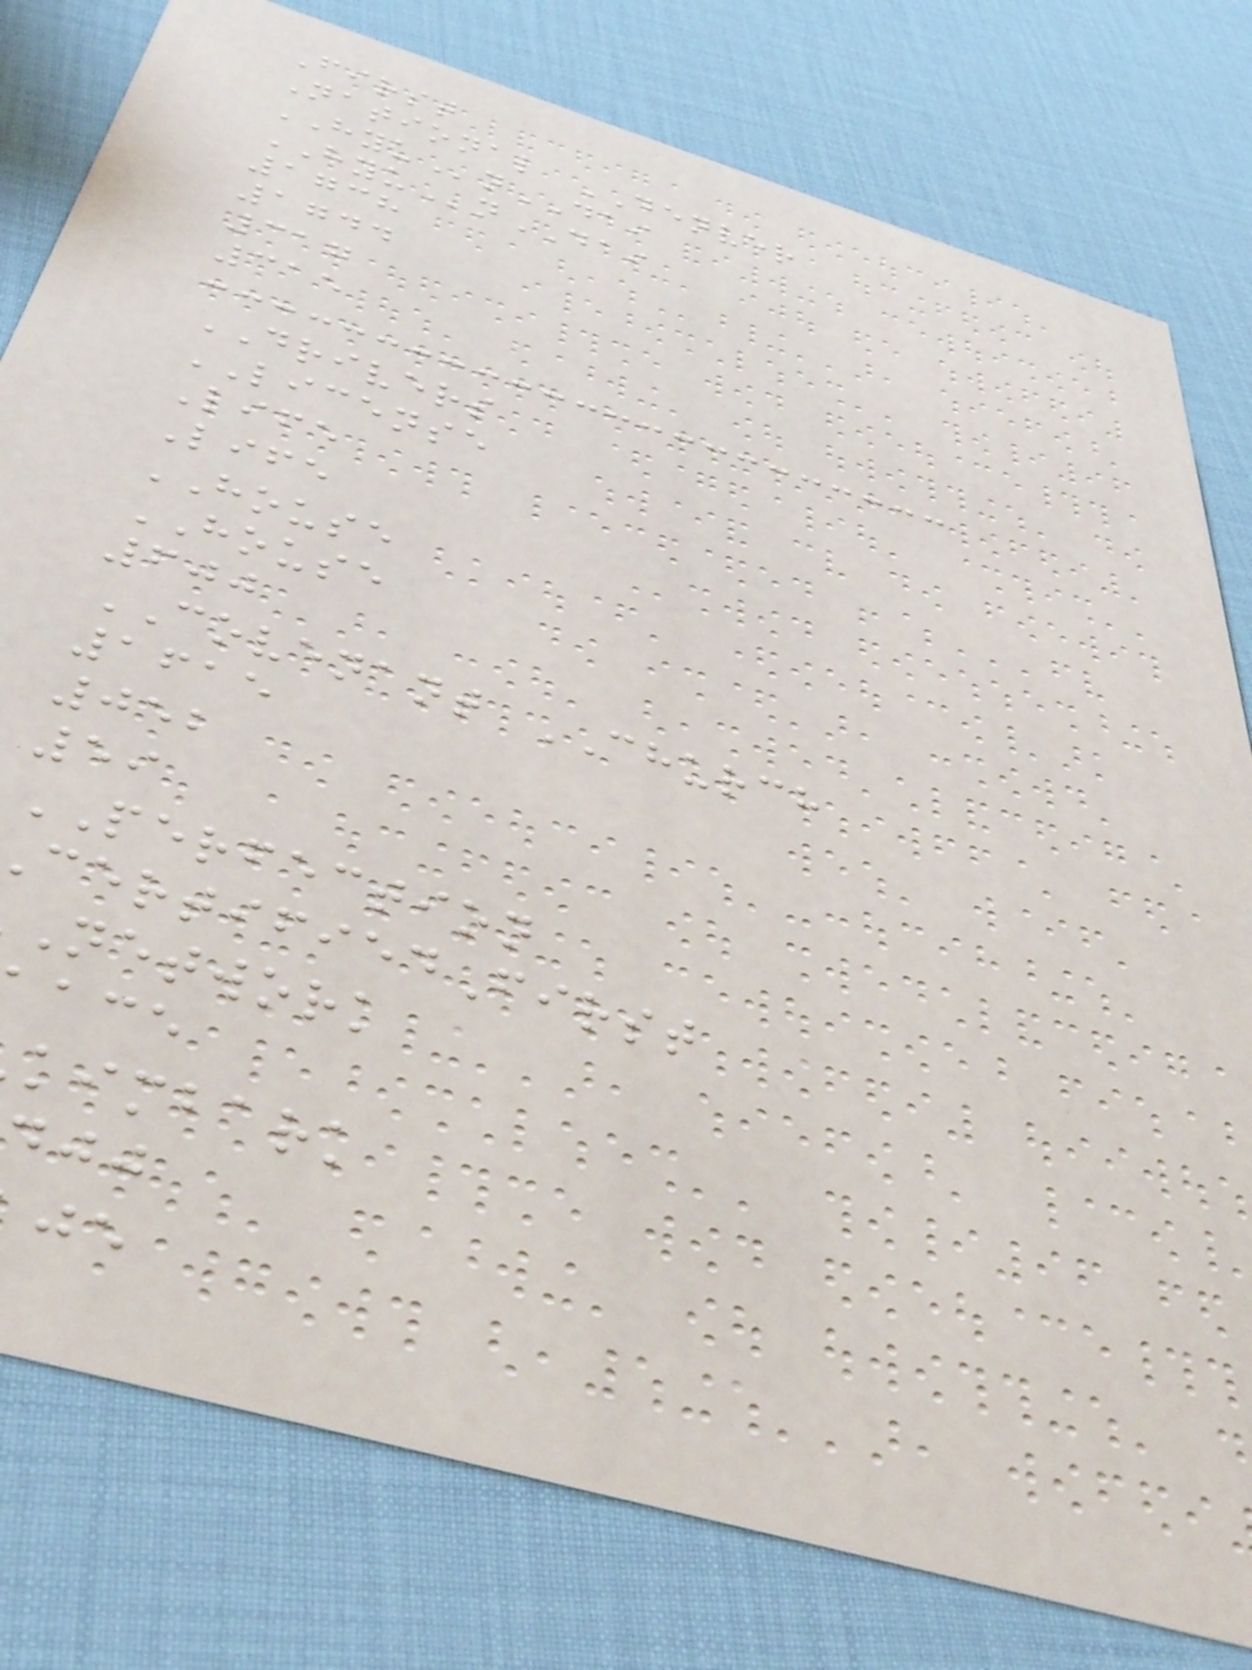First
National DENVER
HYUnDAI
HYUnDAI
1738
1744
317
315
DRIVERS
LICENSE
Life
Life
HOUSE
HOUSE
600
COVENANT CHURCH
1615
052
59
PERFECTION
ertifiedFirst
network
kimbark
